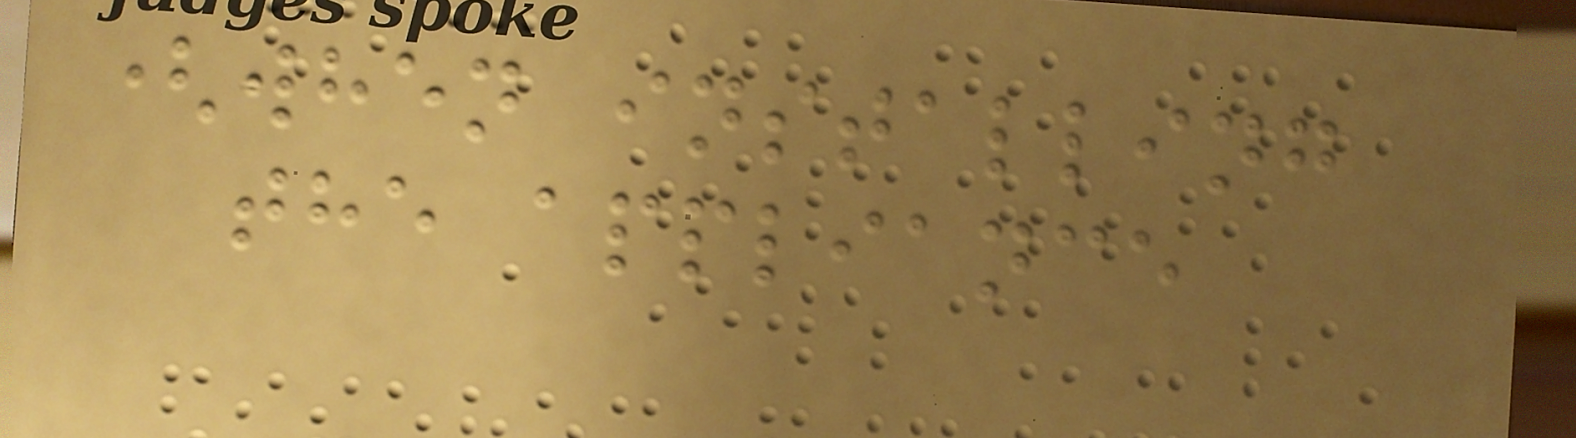(when installing
the appliance
